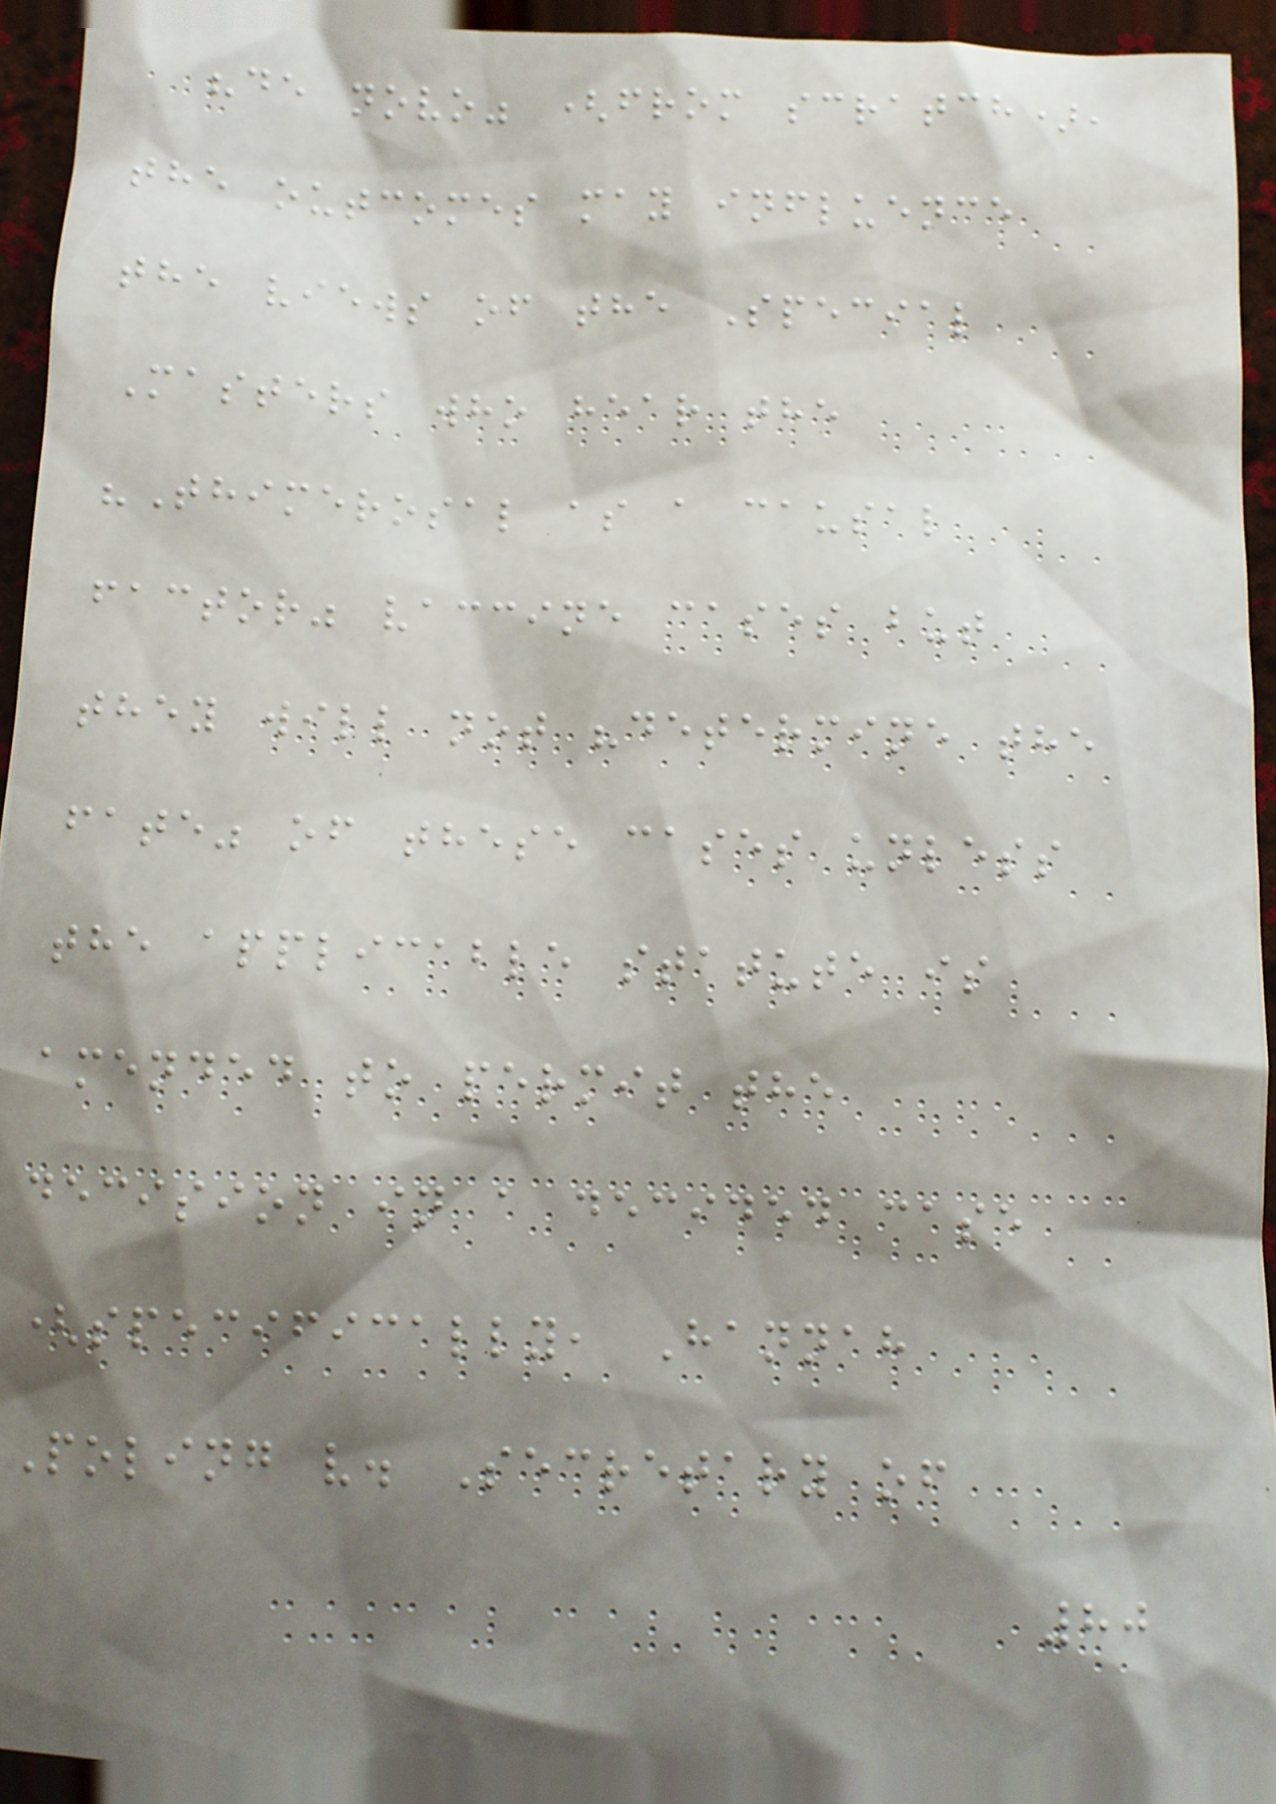"de novo" (from scratch),
the outcomes may influence
the views of the Special
Masters who hear the
"Thimerosal as a causal
factor" vaccine cases but
they will not "determine the
fate" of these cases unless
the applicable statute is
amended to permit the
decision in a decided case
(specifically, Hannah
Poling v. Secretary of
80
